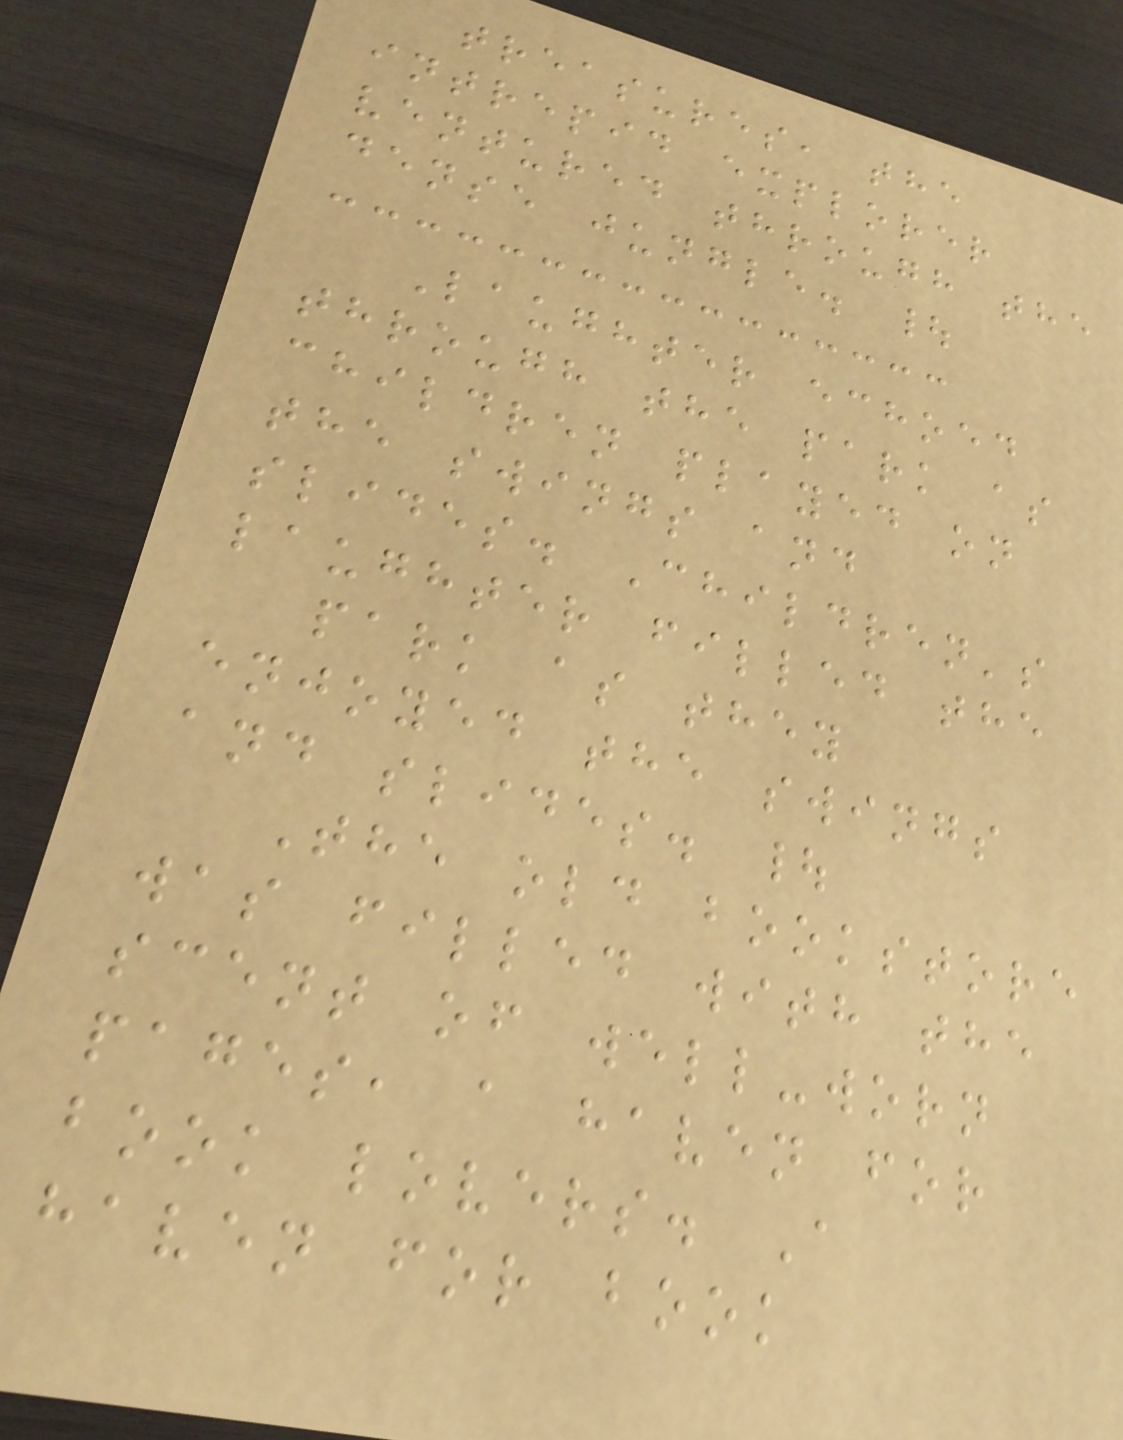treasures, the
intrepid explorer
ventured through the
dense jungle. |
Laughter echoed
through the park as
children played on
the swings and
slides. Children's
laughter filled the
park as they
enjoyed the swings
and slides. |
The old bookstore
was filled with the
scent of well-worn
pages, a haven for
book lovers. A
haven for book
